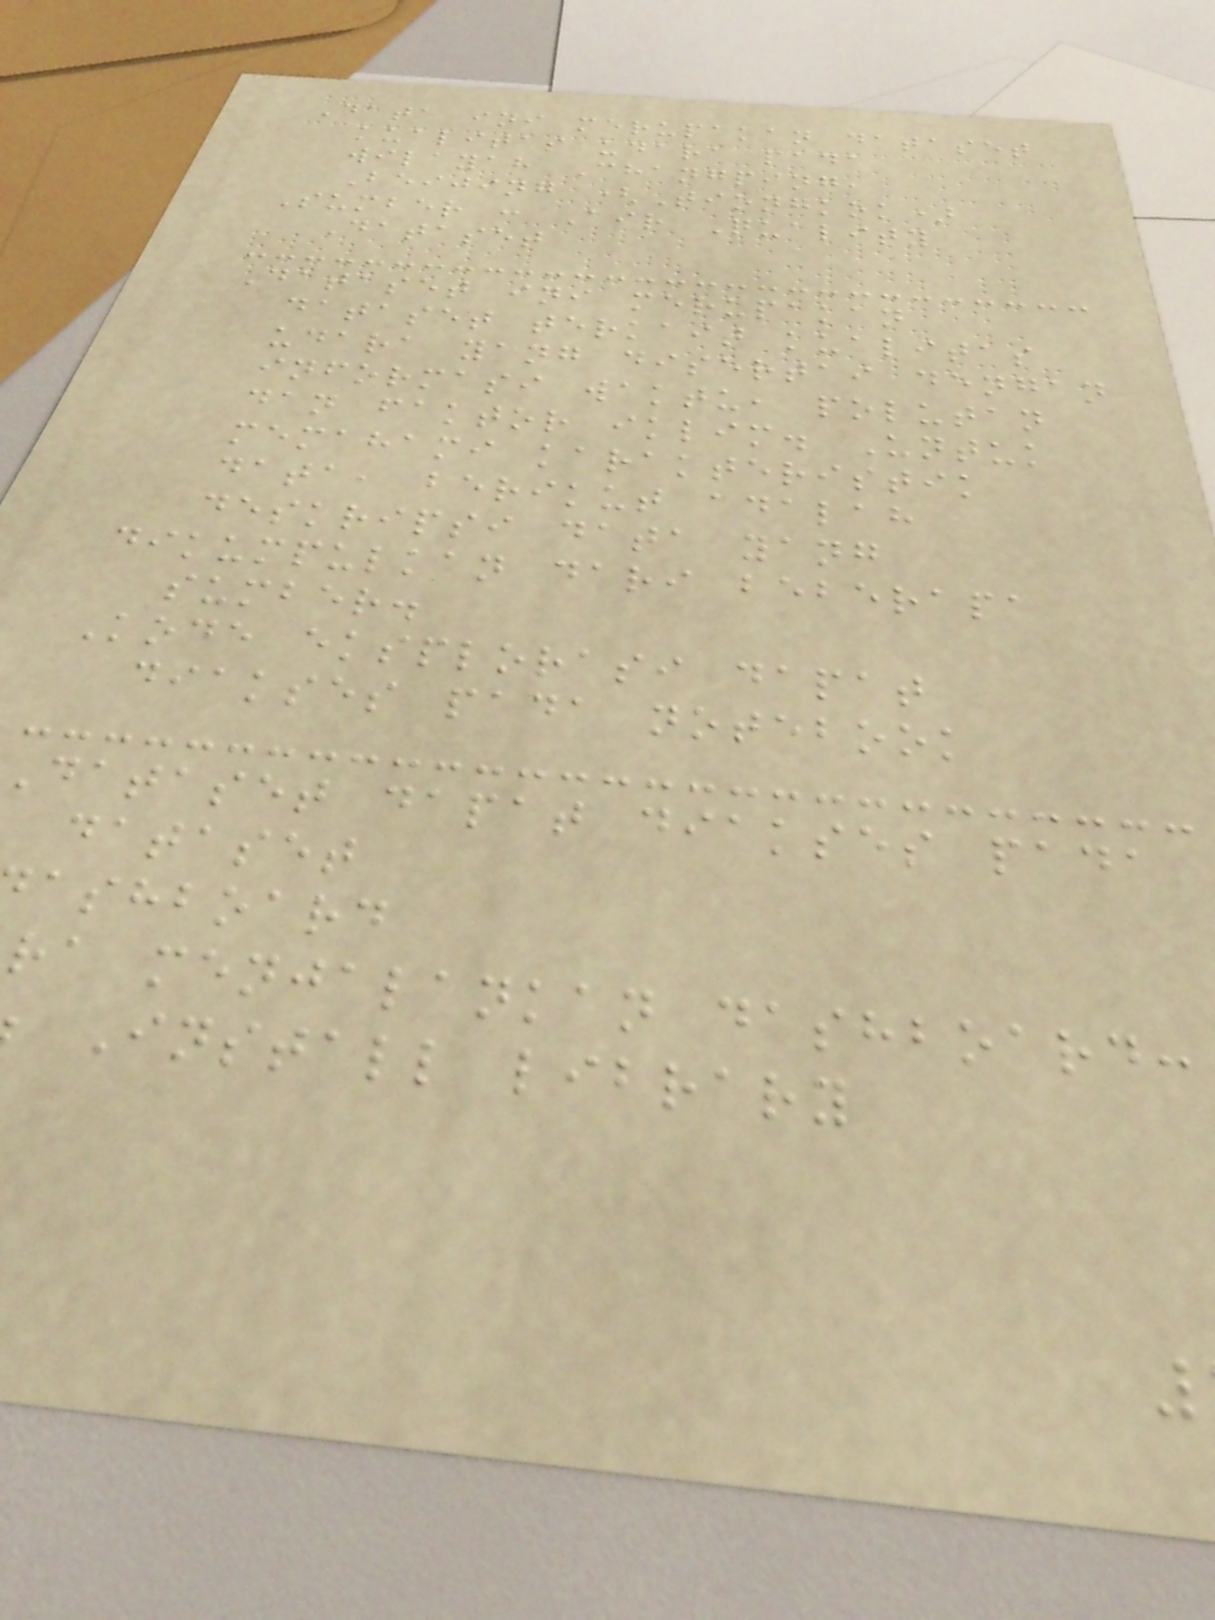Data ini merupakan dataset
kualitas udara pada
wilayah Changping,
Beijing (Tiongkok)
Sumber : Air Quality
Dataset
Dataset ini merupakan
dataset terkait kualitas
udara yang disertai dengan
informasi waktu, polutan
dan faktor iklim. Untuk
memahami karakteristik
data, berikut adalah
deskripsi data yang
dikumpulkan dari beberapa
sumber.
Kode eksplorasi dapat
diakses pada notebook
dataset dapat diakses pada
dataset
ashboard
ra menjalankan dashboard:
Install library
